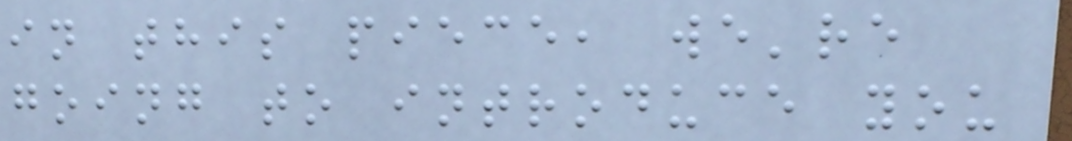in this piece, we're
going to introduce you
